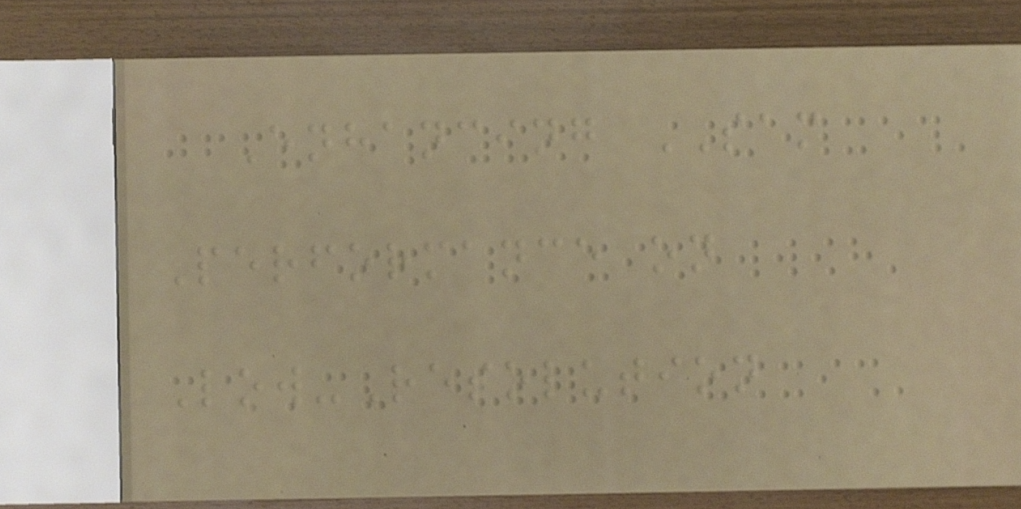Enhancing SAM
Performance on
Low-Resolution
